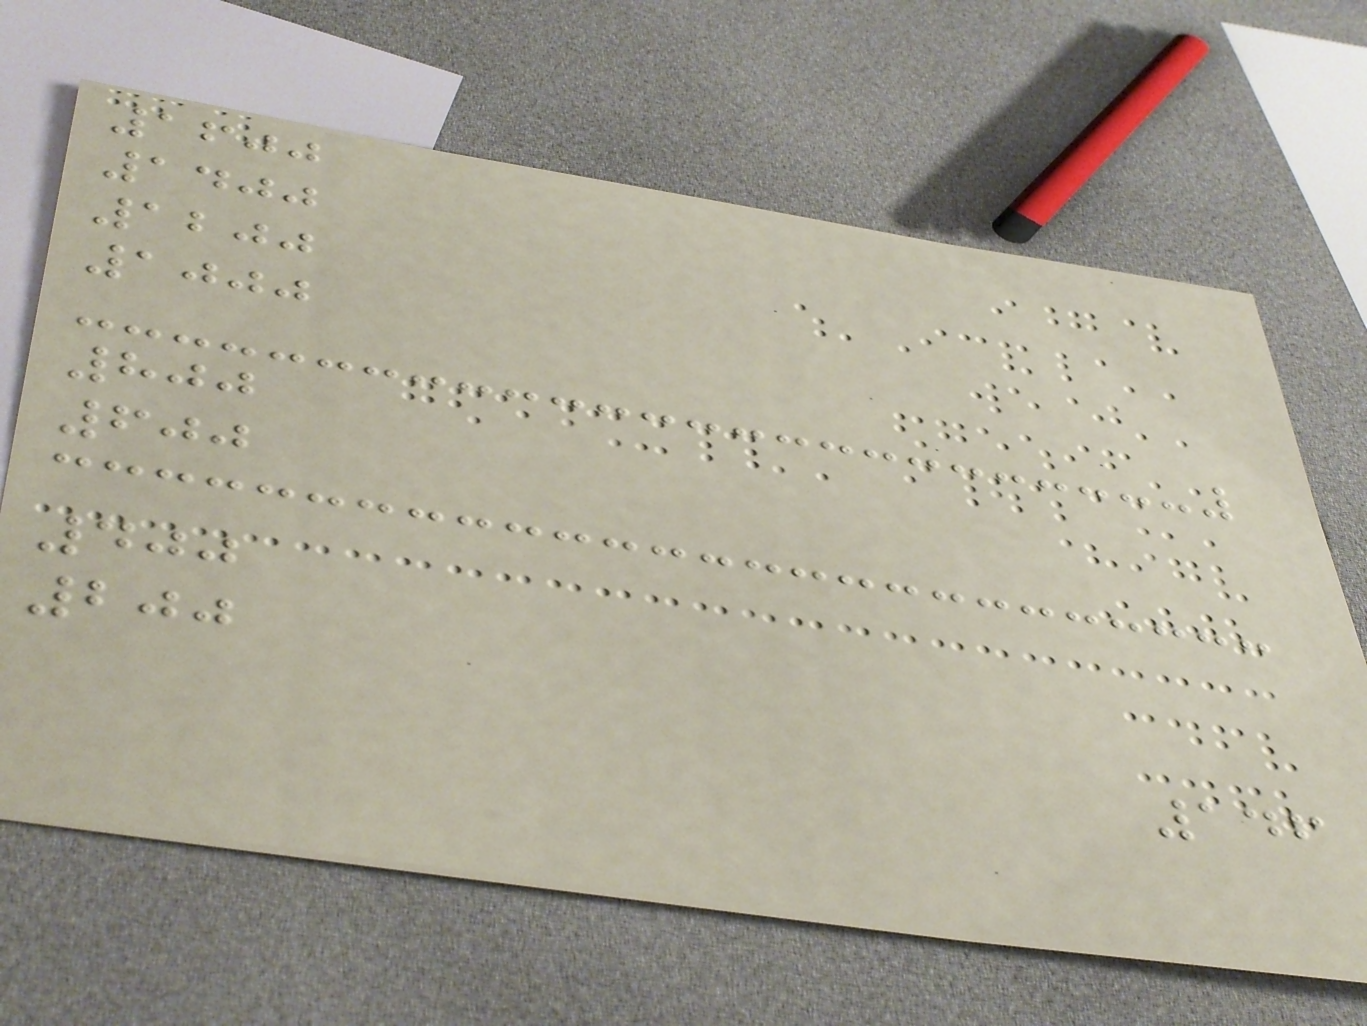1600
1400
1200
1000
800
600
400
200
146
